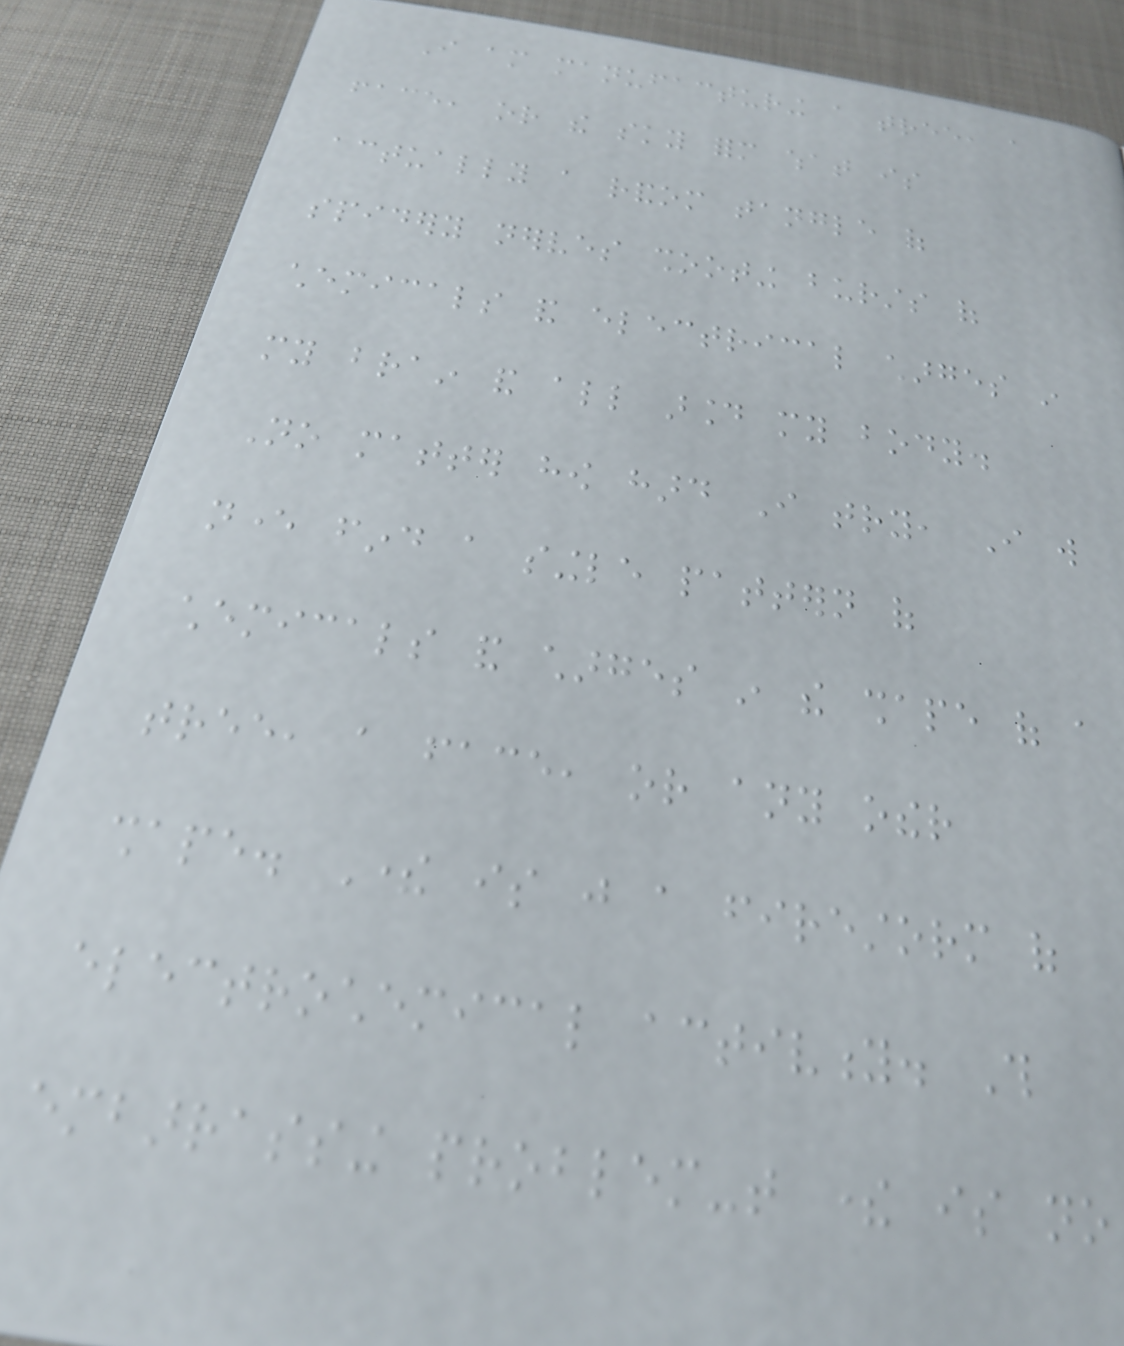I am manufacturing a tree, a
face, or the sky form what is
actually a random tangle of
spidery nerves shooting bursts of
chemicals and electrical charges in
my brain and all around my body.
No matter how hard I try, I will
never find a single pattern of
chemicals and charges in the shape of a
tree, a face, or any other
shape. There is just a firestorm of
electrochemical activity. This
embarrassing problem-that there is no
